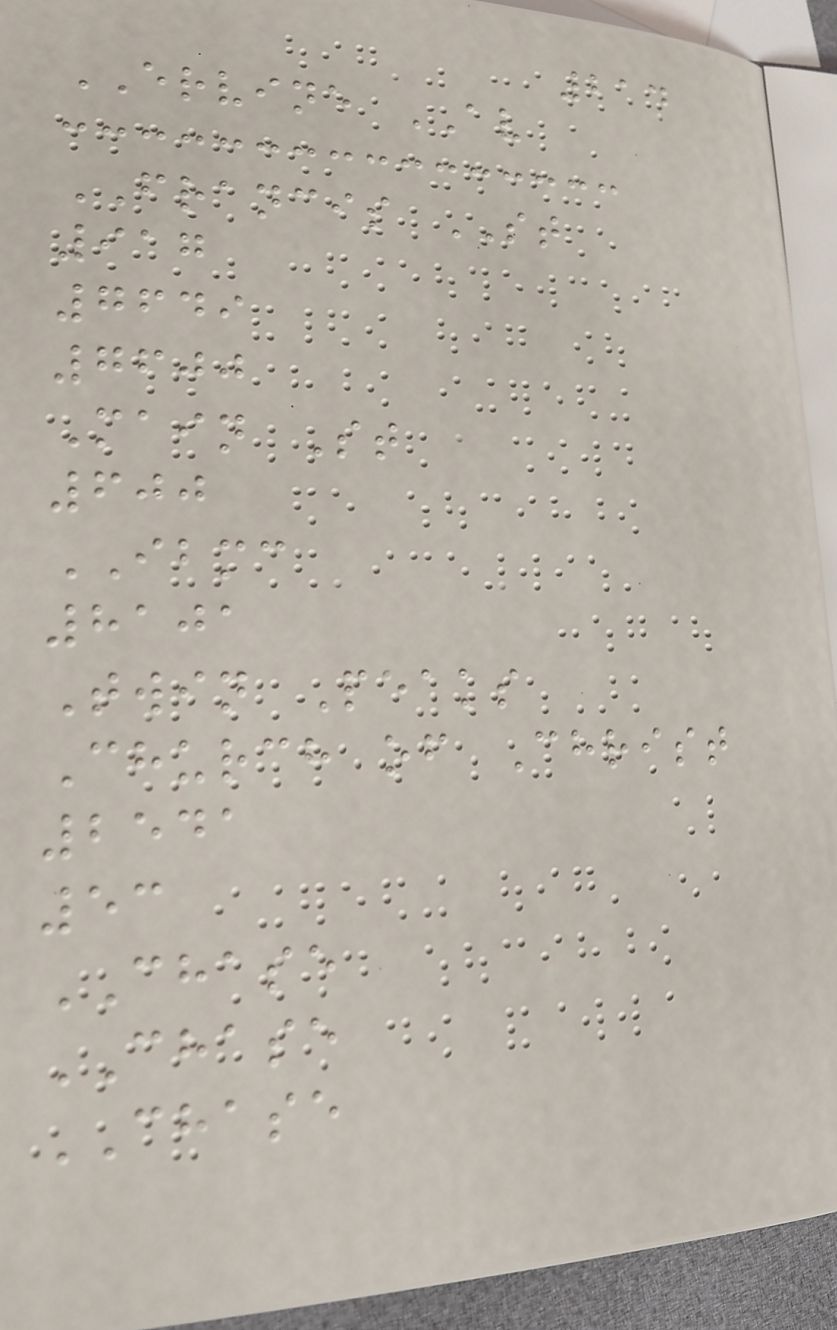214
ERVINE AV
FRANCIS ST
917
7649
7600
Main St
600
IBMC
8101
Twin Peaks
Church of Christ
2541
53
CHASE
CHASE
CHASE
